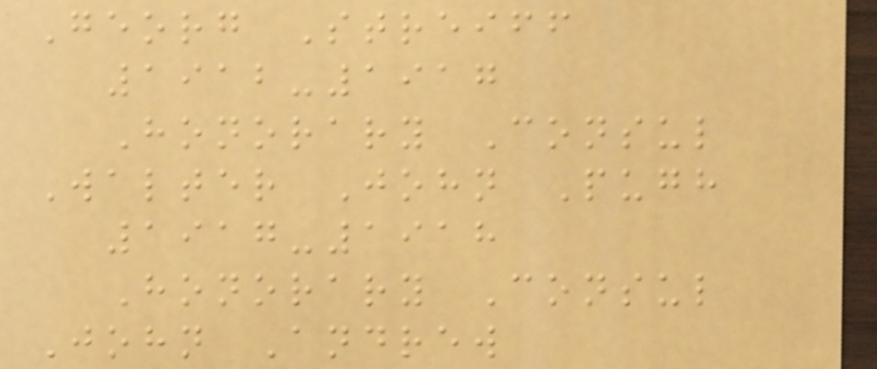Georg Streiff
1912-1917
Honorary Consul
Walter John Pugh
1917-1918
Honorary Consul
John Andrew
